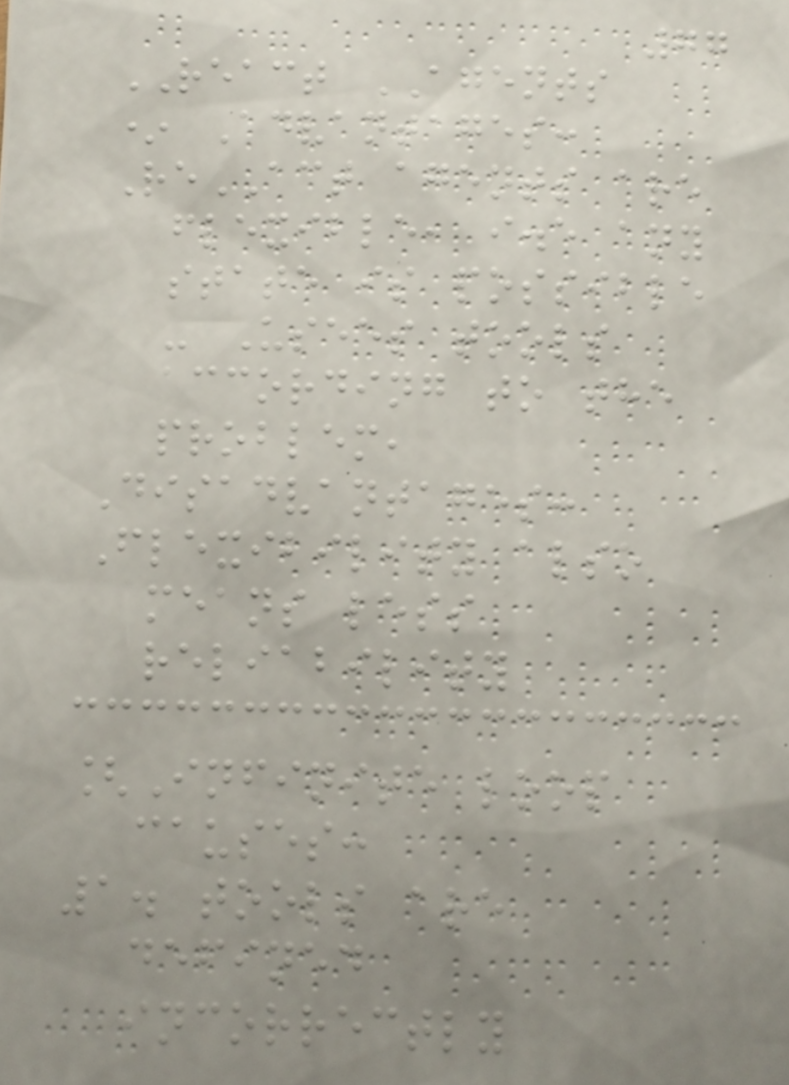77
REACT AGENTS
* Advantages:
ReACT agents are
flexible, i.e any
state is possible
- Usees tools
according to the
problem,
Disadvantages:
Flexibility also
means less
reliability
[Infinite loop
causes:
1. tools are
defined
incorrectly
